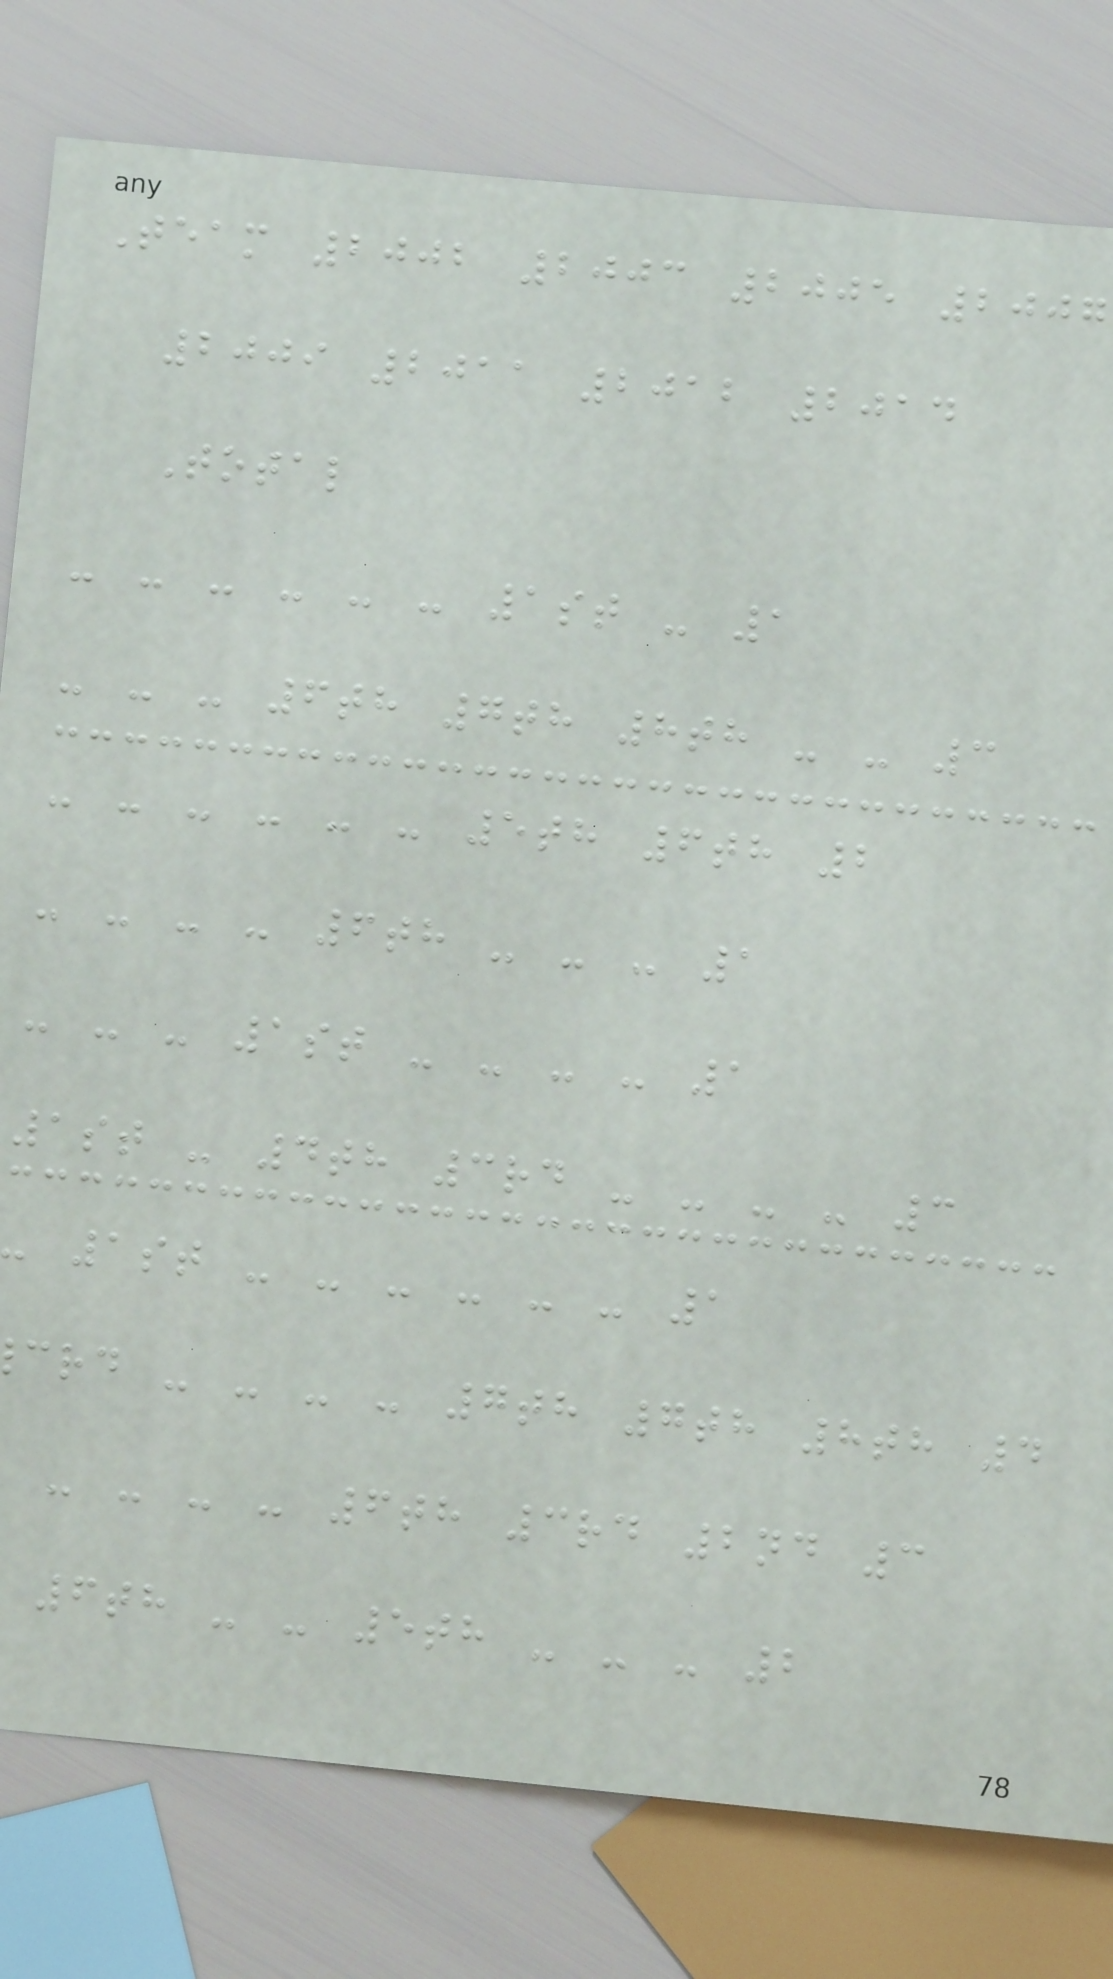Team 2002 2003 2005 2007
2009 2011 2012 2014
Total
- - - - - - 1st - 1
- - - 6th 7th 8th - - 3
- - - - - - 5th 6th 2
- - - - 6th - - - 1
- - - 1st - - - - 1
1st - 4th 3rd - - - - 3
1st - - - - - - 1
crd - - - - 7th 7th 8th 4
- - - - 6th 3rd 2nd 3
6th - - 5th - - - 2
